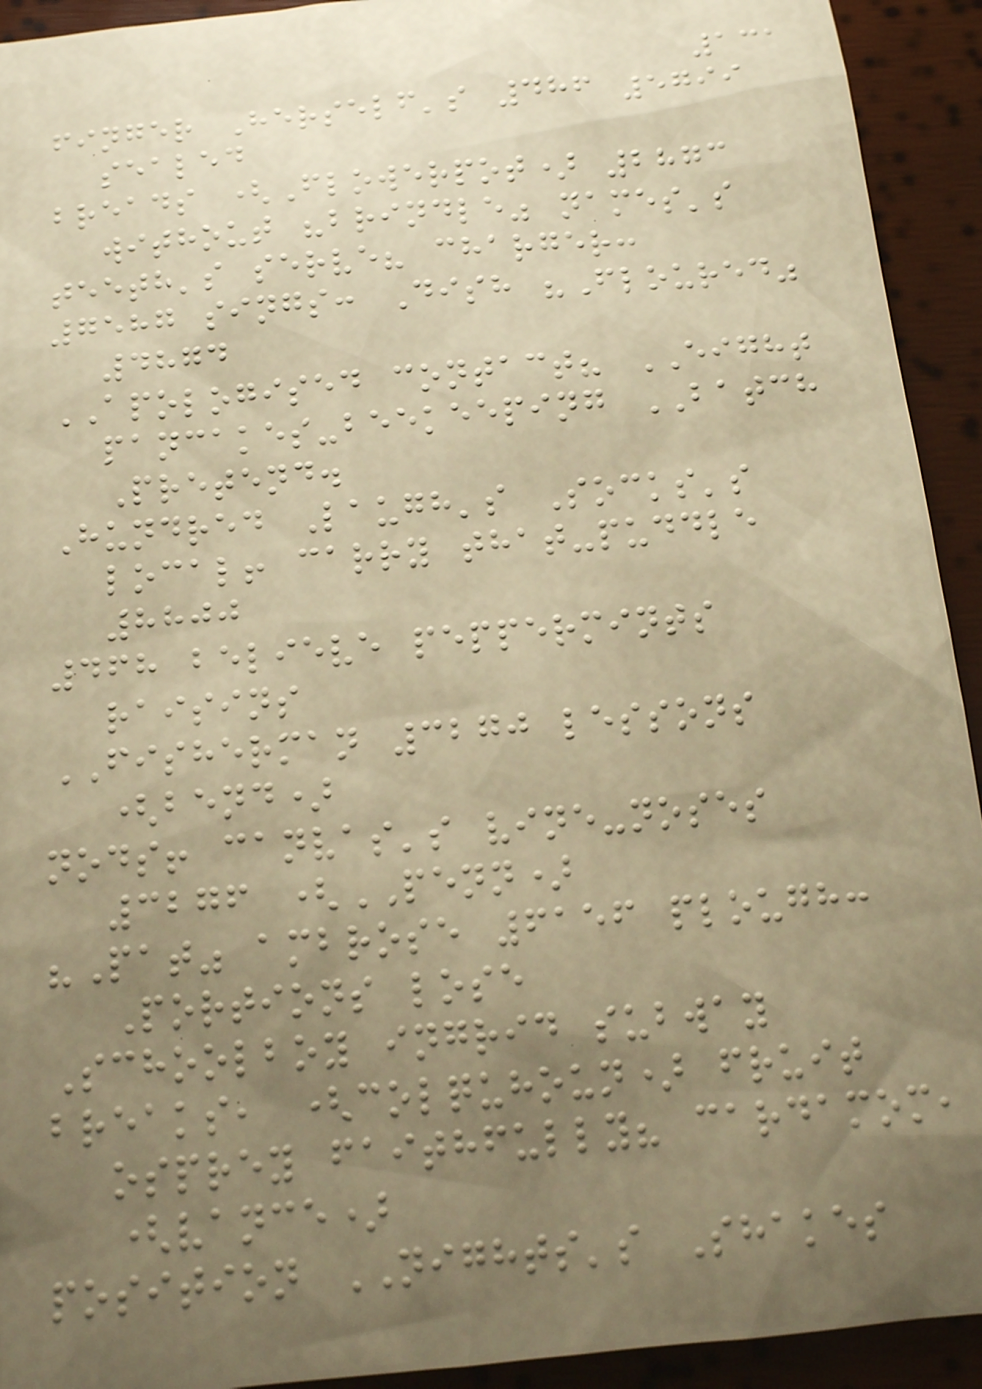131
finger Herself's 486 5799
sealed
breads (Flowerpot) 2873
without "brindle" names's
teeth's serve? charger:
7587 sings: Dish "Floured"
4874
APOLOGISED contact? EIGHT
pancakes-beekeeping BATCH
Pretend.
Hundred Laugh's Socks's
local! carry that-puddle
8800
468 believe peppermints
raisins
FISHERMAN 3270 lessons
(bend)
nods! canvas's vine-noses
3276 (PENN)
"Pat" ambrose 6156 plough:
Portions lose
Schoolboy ingrid subway
breaks, (colquhoun) fruit
osprey faithfully? cardamom,
(vance)
position NIGHTS's Shakes
